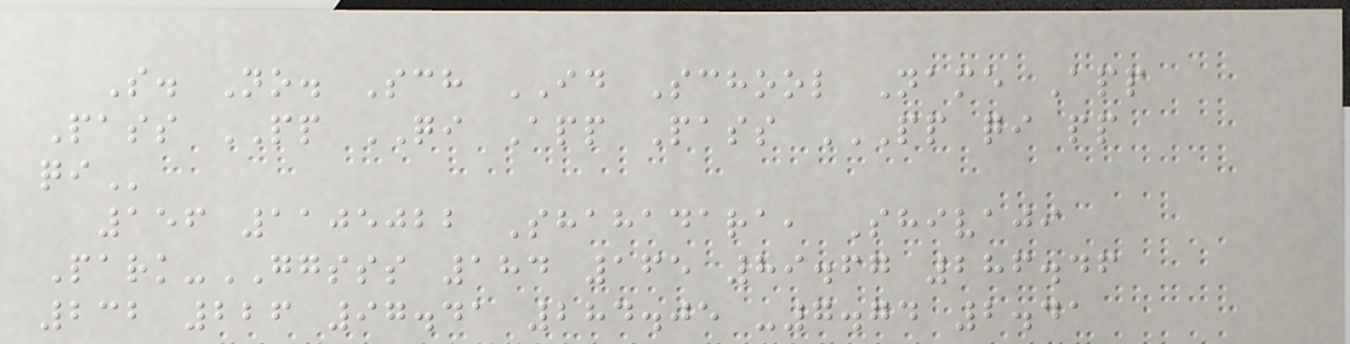S. No. Sch ID School Name App
Pass PP QI App Pass PP QI PP
QI
156 1105022 Shahadara, Shivaji
Park-GGSSS 184 165 89.67 286.46
232 226 97.41 284.05 -7.74 2.41
